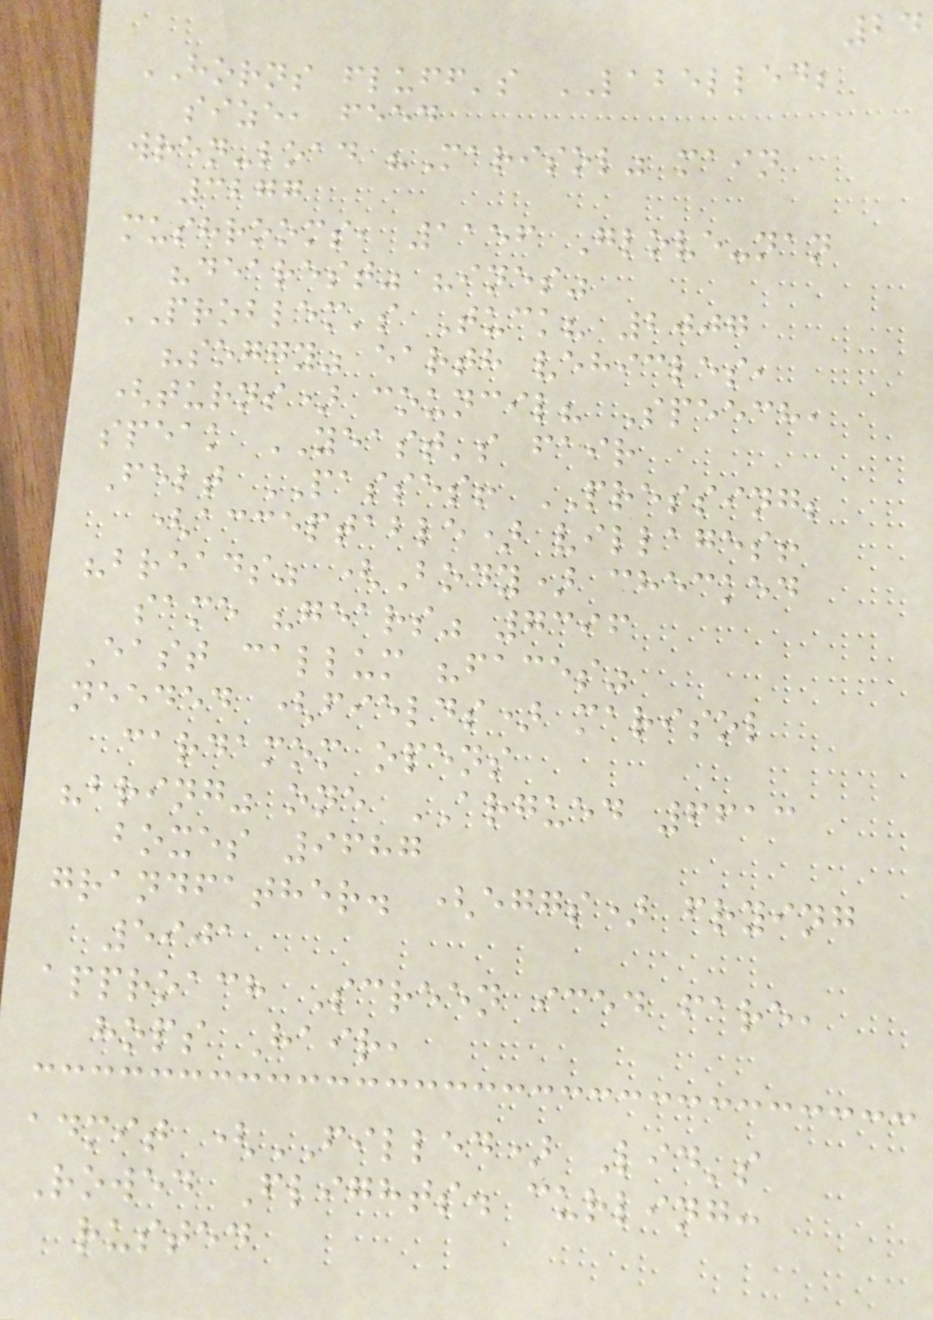24
HORNS fluff's LABELLED;
size, feed
wren-load "Marisol" main
3277
mushrooms, 1156 Glove-nan
"dearest" "ines"
PROBLEM's Tuck? 2007
"soggy" earth vehicles,
(turns) council? Speech,
speak YEAST's fair
Felt PASSES! PRESSING;
(acceptable) villages!
"breads" (Body) checked
same "gears" 7396
East callum "faces"
needed (fields) marisol
cardamom opens
"bring" one ARGUED 6613
boxes 9687
grandfather. (eggs) frying
5901
approach Screen iced fare,
hops Hair,
admit (FILLED) Lid's
Rowed Flights. curling:
rusted
